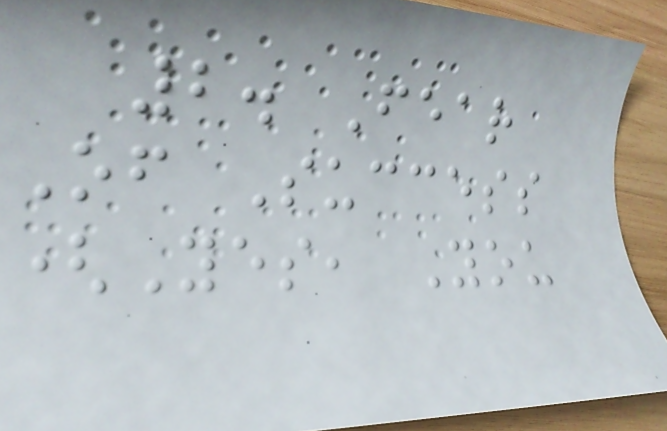2. Fear
Of Success
(Yes, You
